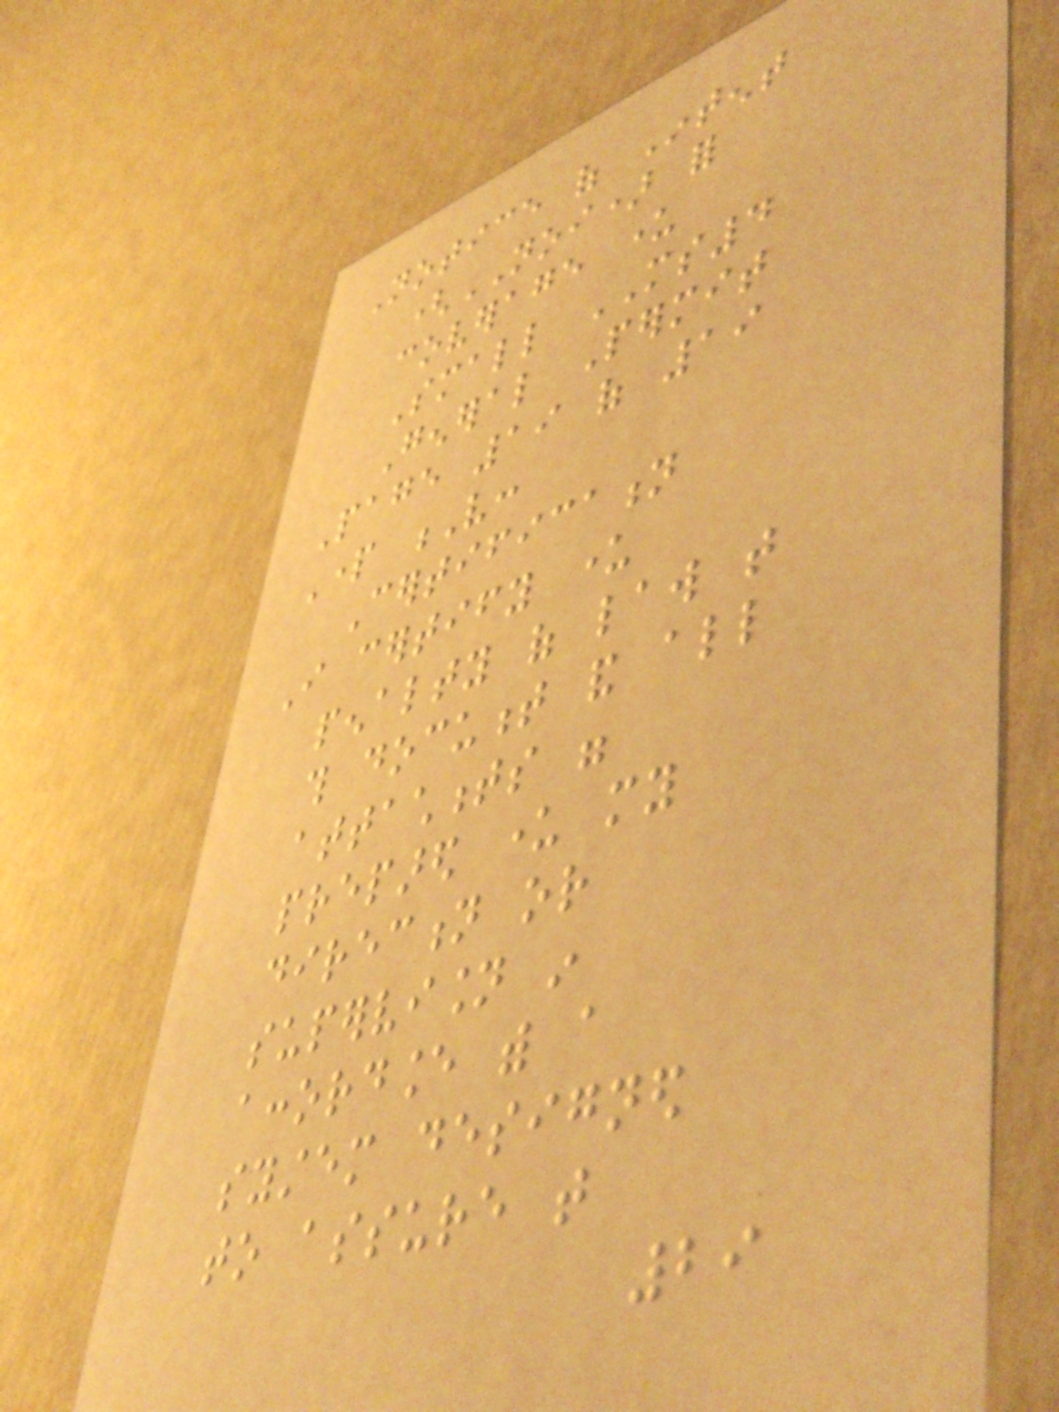Notice of Intent
(NOI) for
coverage under
Small MS4
General Permit
Page 19 of 19
Part V:
Certification
I certify under
penalty of law that
this document and all
attachments were
prepared under my
direction or
supervision in
accordance with a
system designed
to assure that
29
